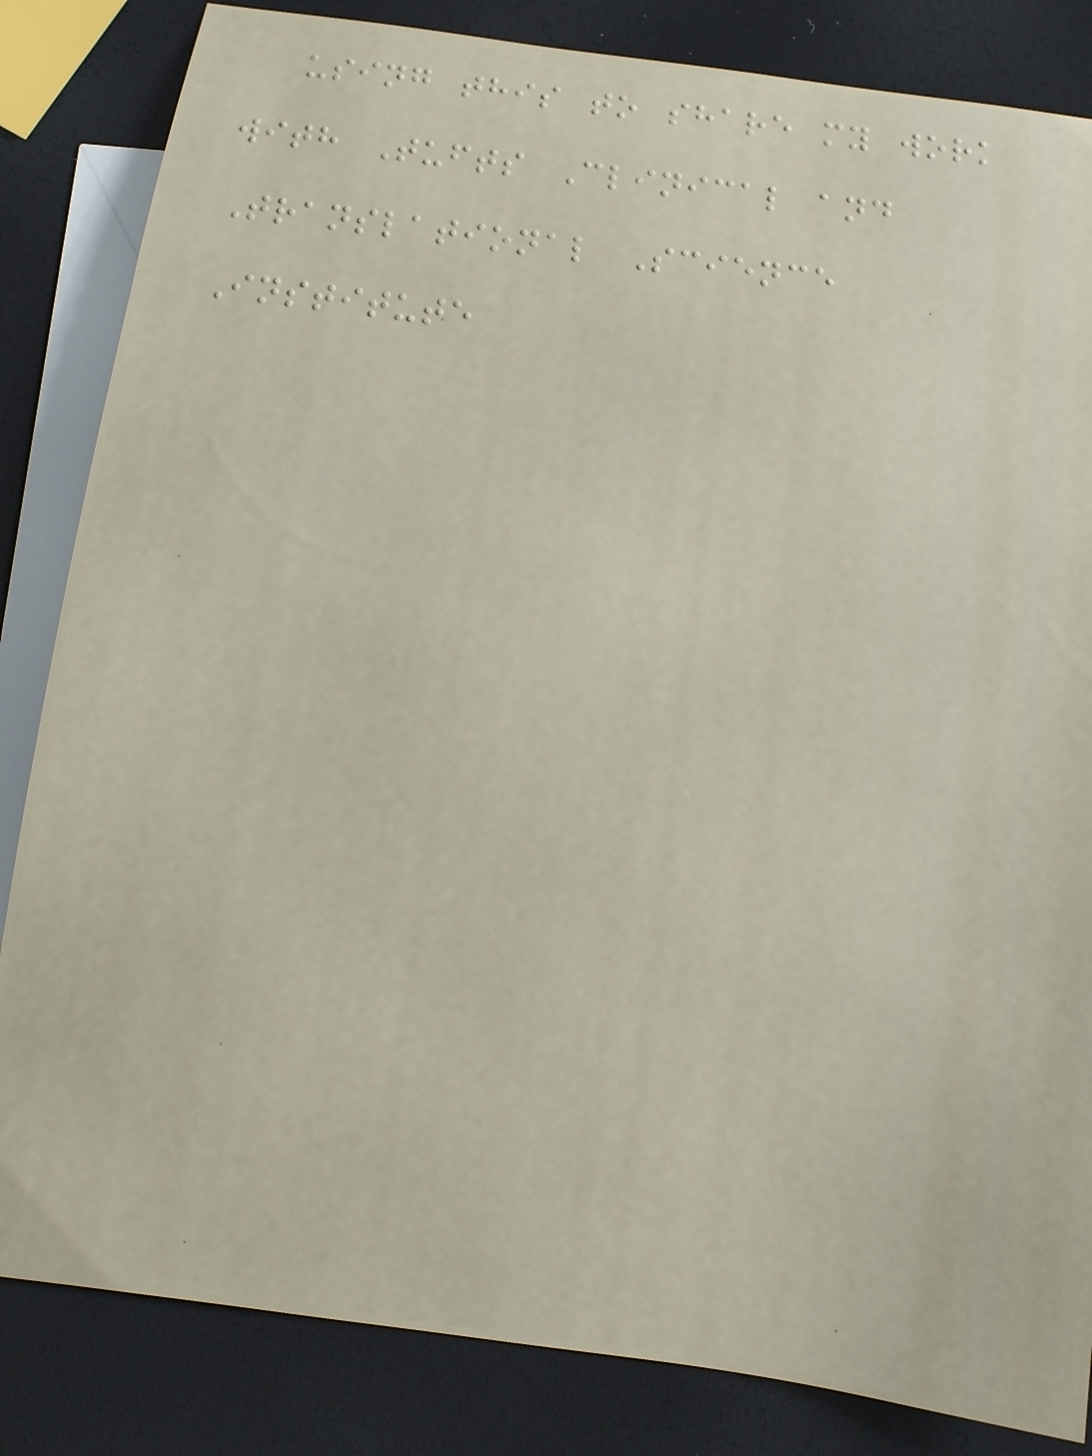using this to share my work
with Tufts Clinical and
Translational Science
Institute
